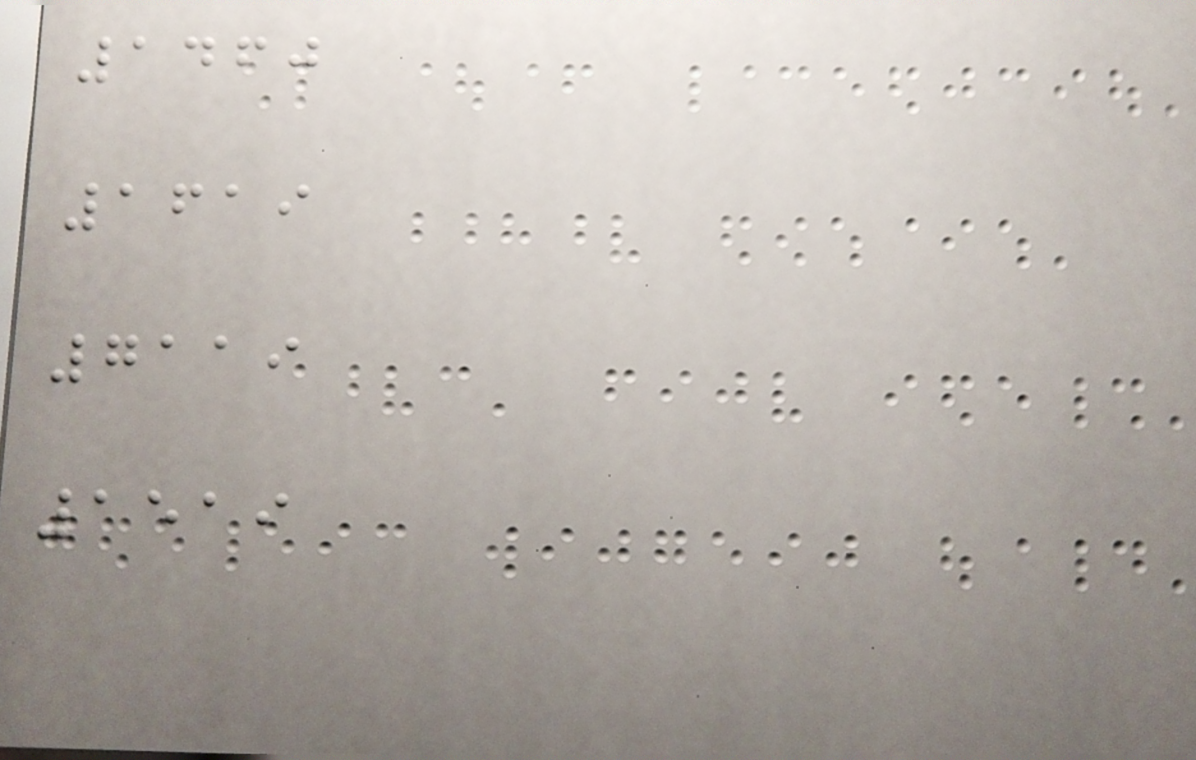1460
1619
7119
1519
